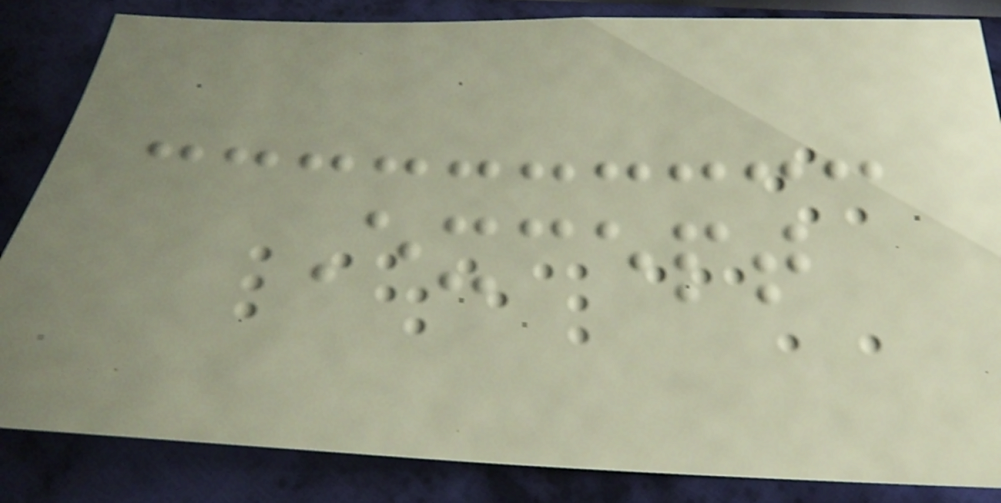Except
